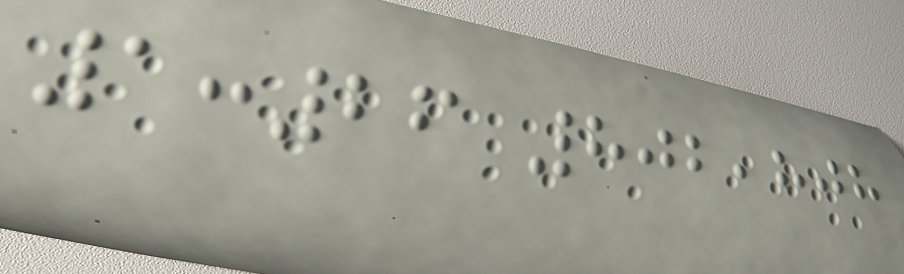1:26 802,808
